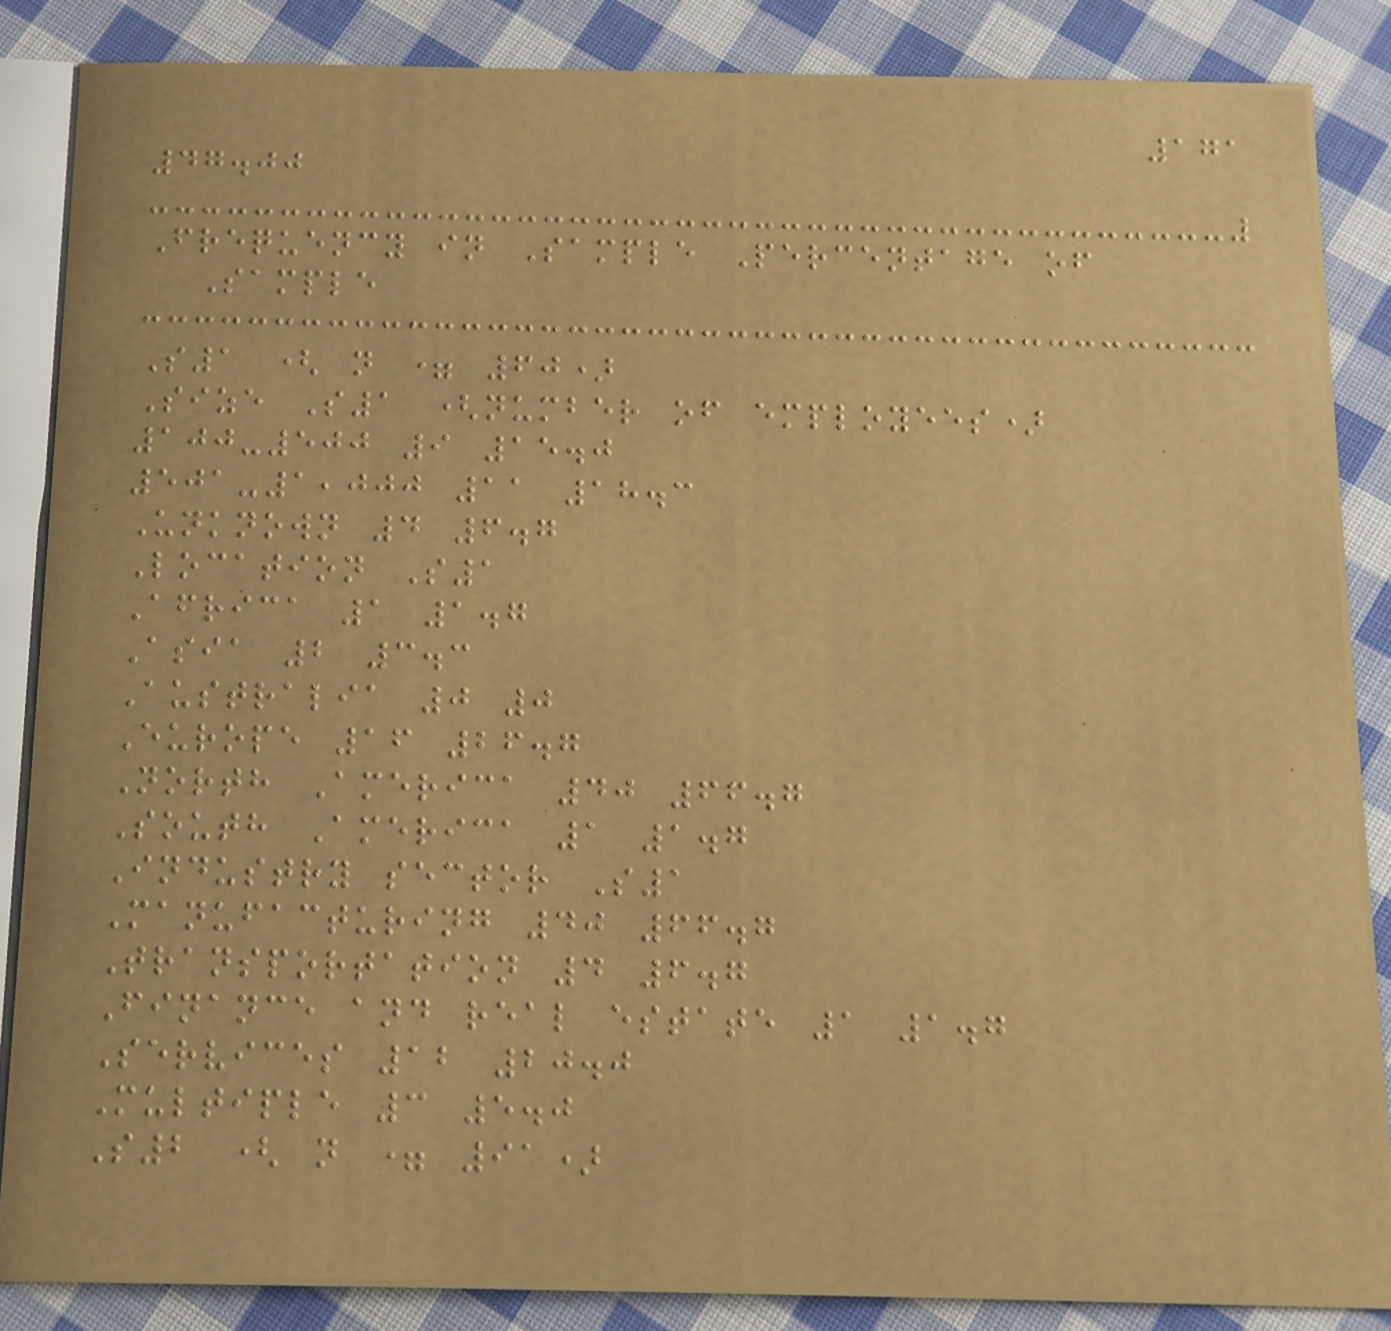171
47.00
Frequency in Sample Percentage of
Sample
S1 ( n = 60)
Size S1 (number of employees)
100-500 9 15.0
501-1,000 11 18.3
Unknown 4 6.7
Location S1
Africa 1 1.7
Asia 2 3.3
Australia 0 0
Europe 16 26.7
North America 40 66.7
South America 1 1.7
Industry sector S1
Manufacturing 40 66.7
Transportation 4 6.7
Finance and real estate 1 1.7
Services 12 20.0
Multiple 3 5.0
S2 ( n = 91)
